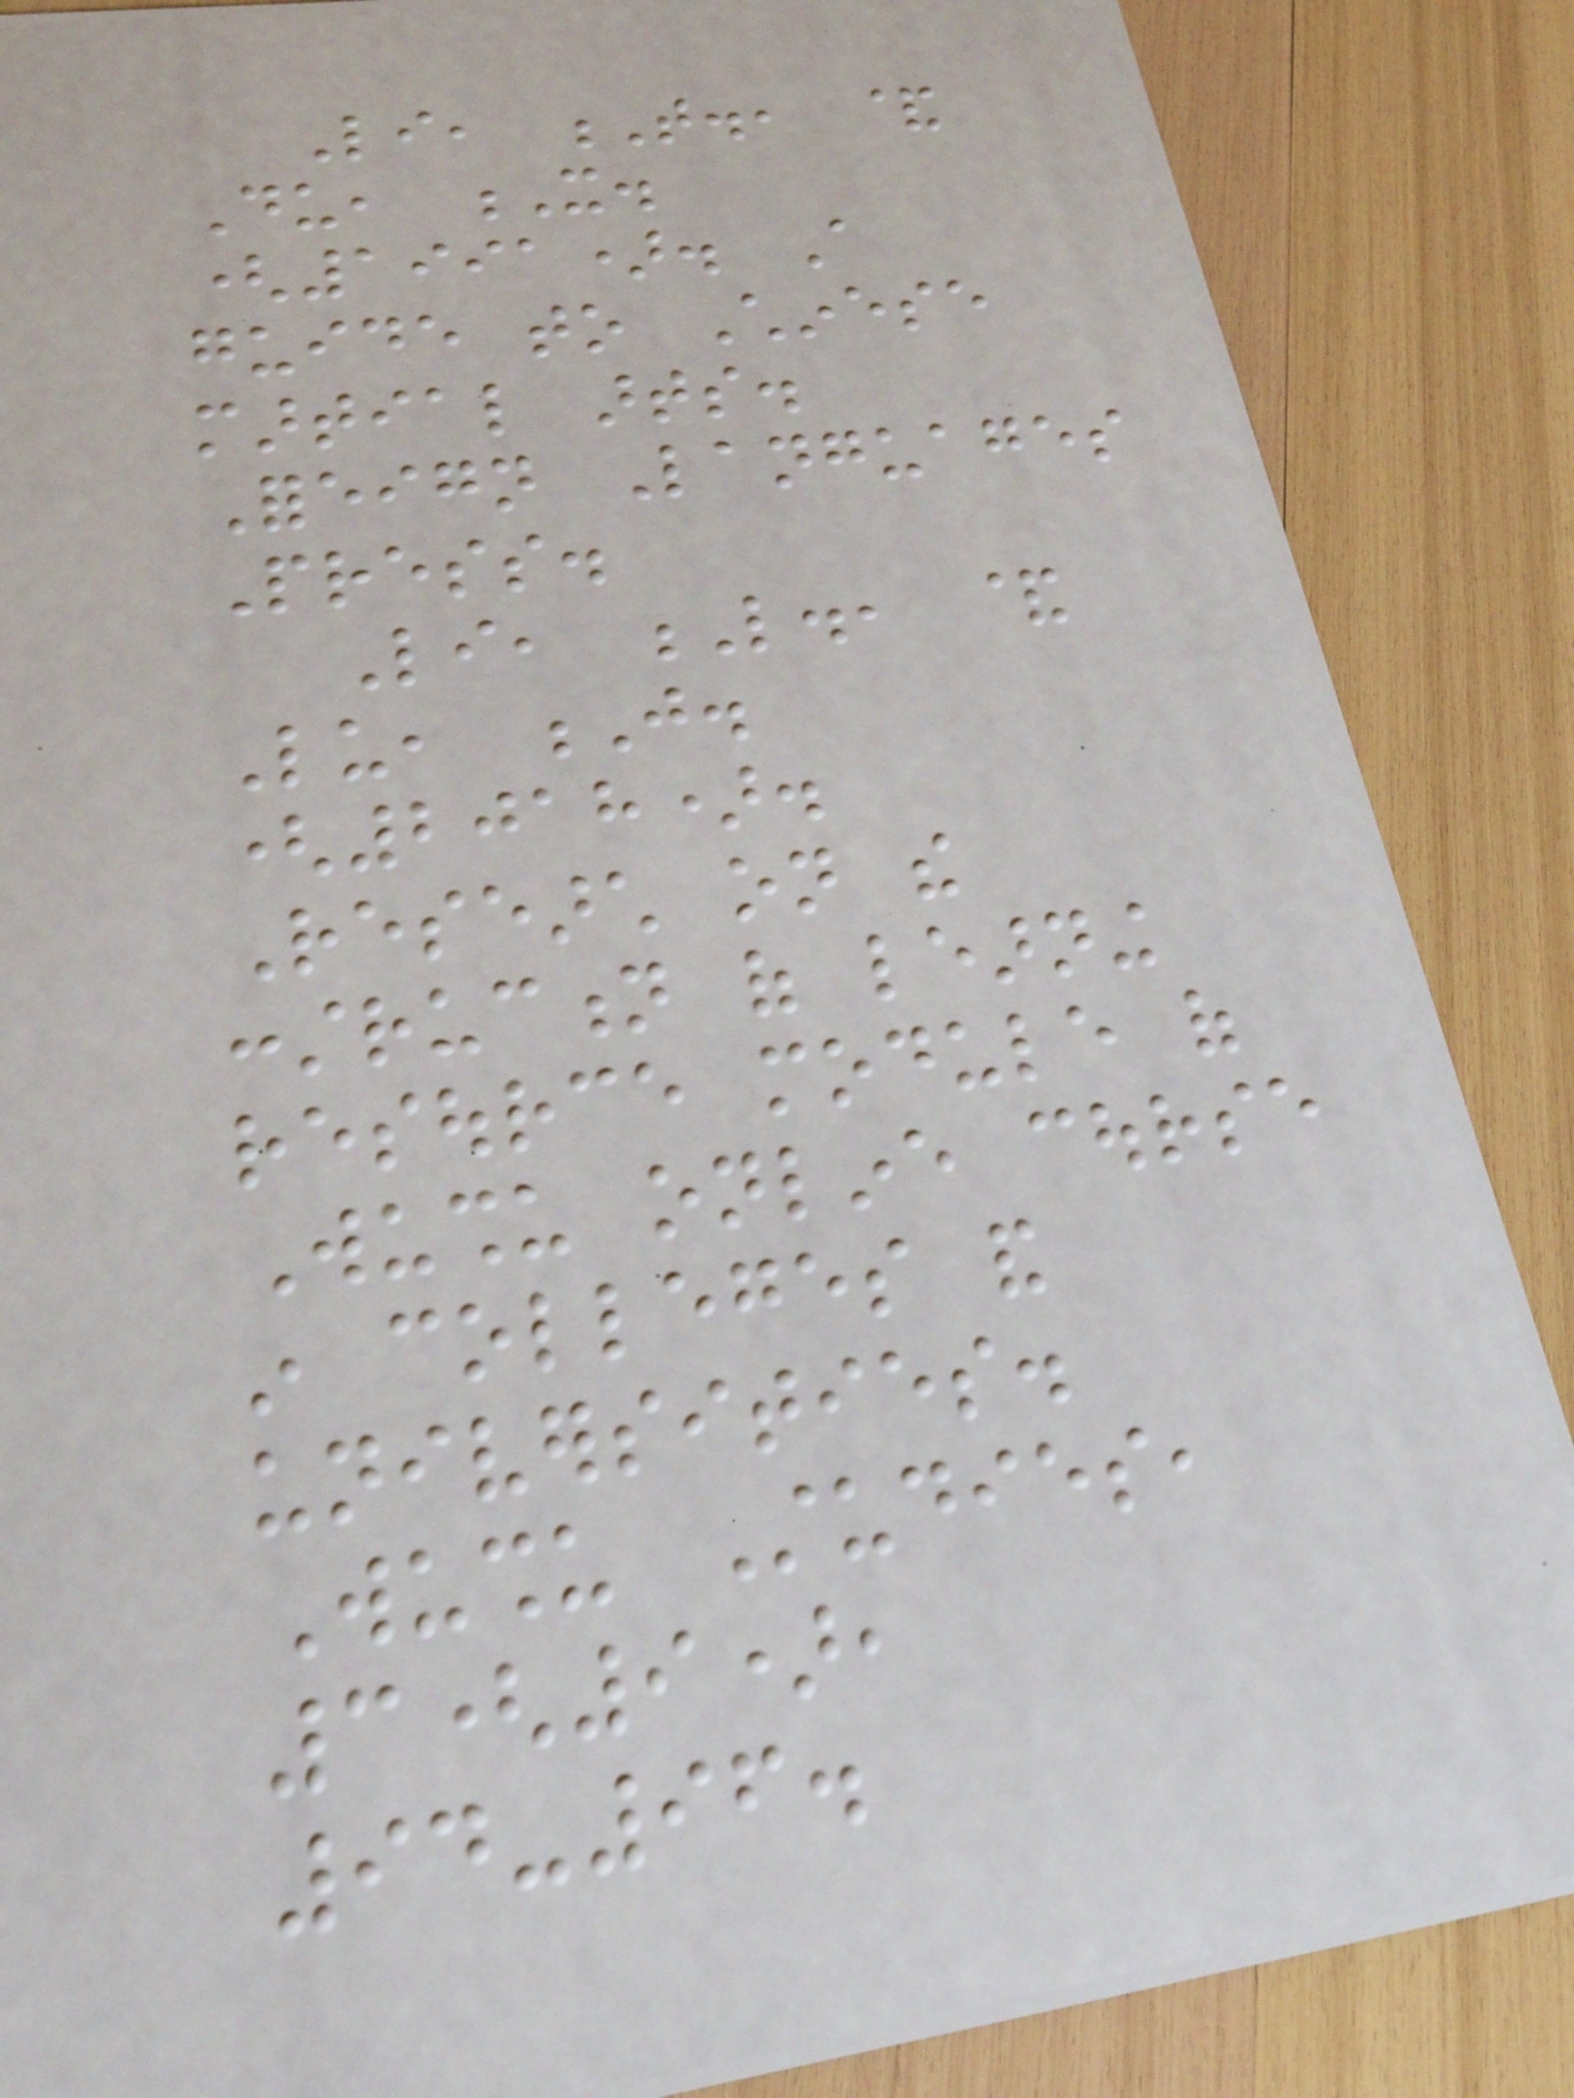Li, T., &
Du, X.
(1991). A
guide to Chinese
martial arts.
Foreign Languages
Press.
Li, L., &
Lu, J.
(2018).
Research on the
construction of learning
resource module of
Wushu online course
in colleges and
universities.
Wushu Studies,
3(9),
94-96.
